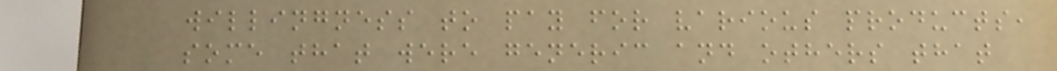willingness to pay for various products,
some that were generic and others that
